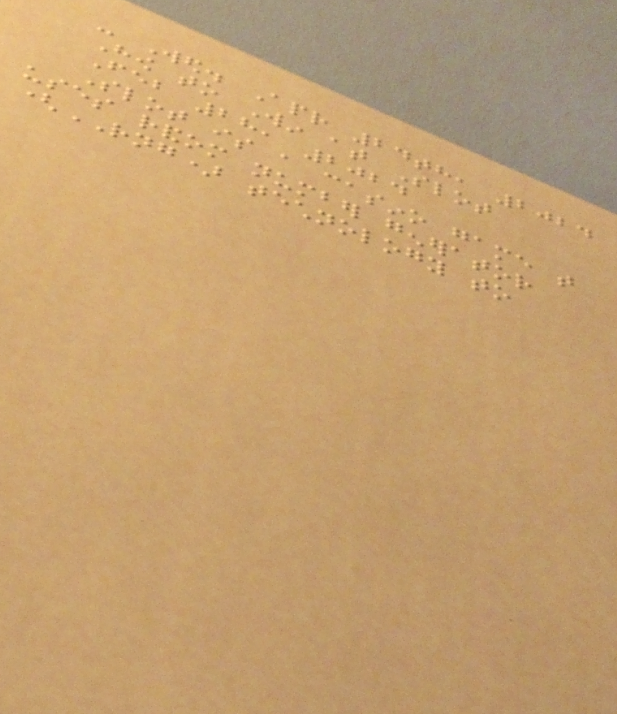- Wed. Apr 24th, 2024
How to Win at Slot
Feb 28, 2024
Slot is a casino game that
uses random number generator
(RNG) technology to
